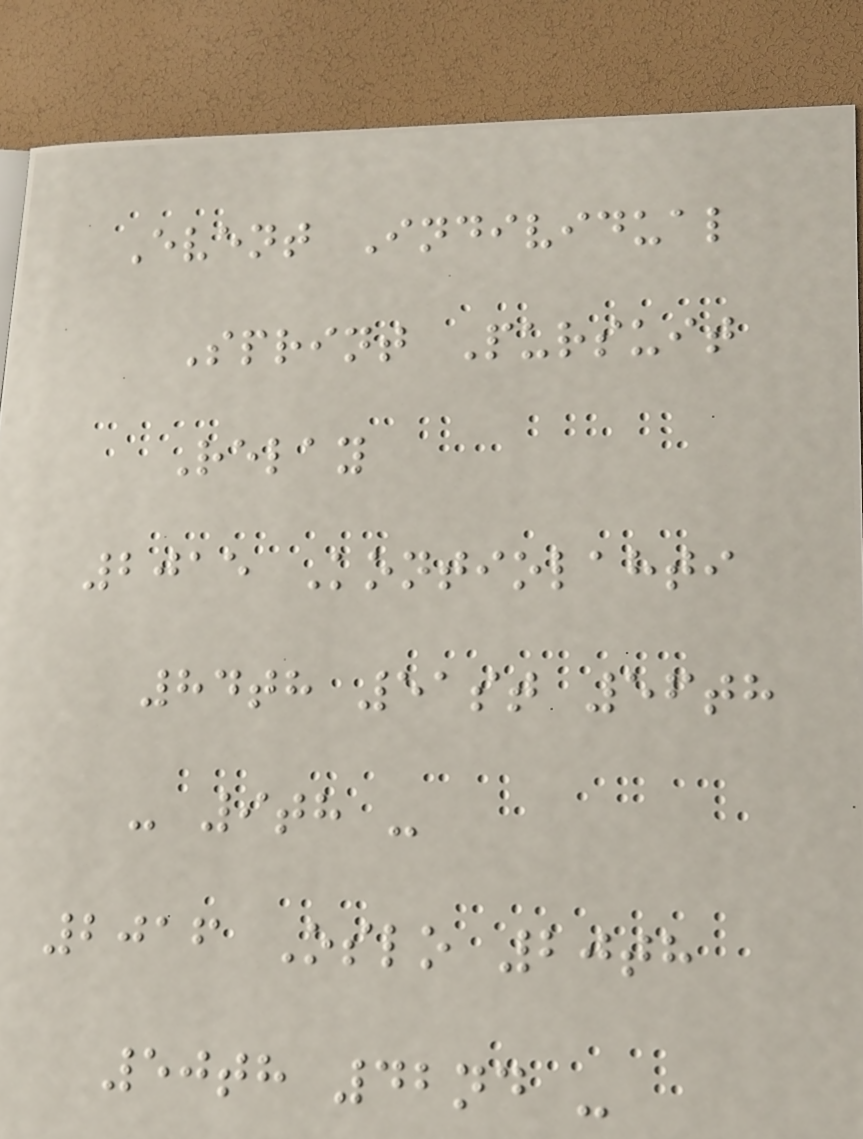Event Individual
Sprint Pursuit
Relay
2015 Kontiolahti
84th 51st 56th
- 9th -
2016 Oslo 20th
50th 42nd -
